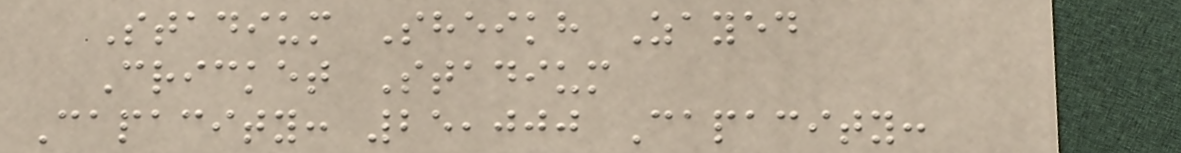Stadium Sheikh Zayed
Cricket Stadium
Capacity: 25,000 Capacity:
